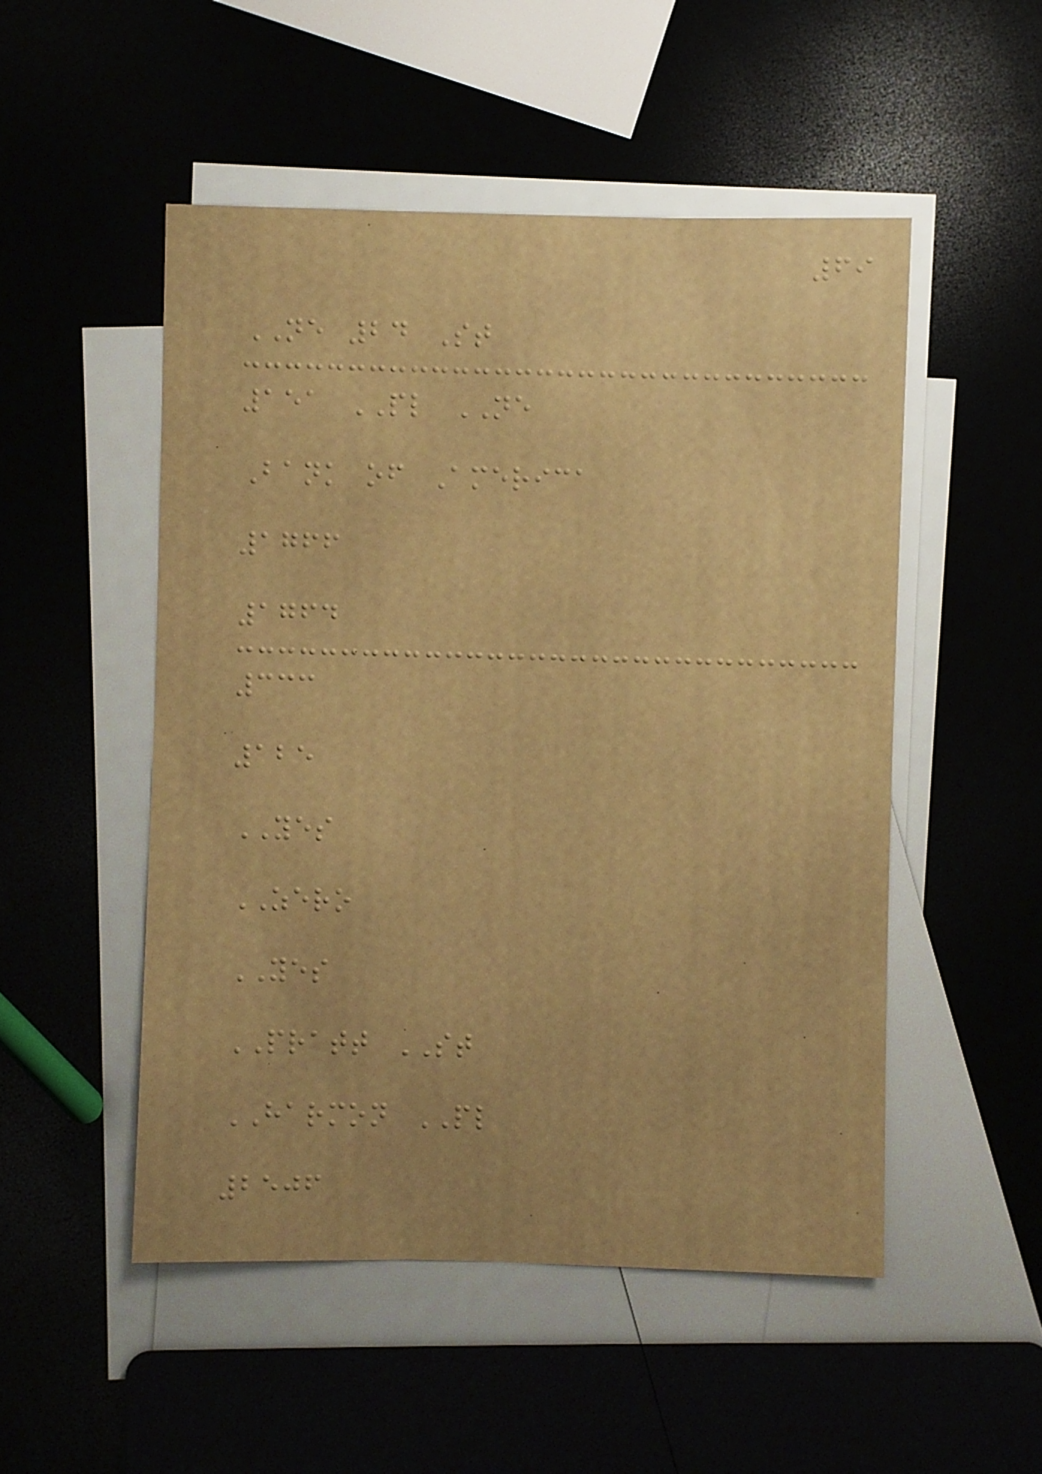69
NE 24 St
151 PL NE
Bank of America
1766
1764
333
125
YES
ZERO
YES
PRATT ST
HARMON PL
2506
